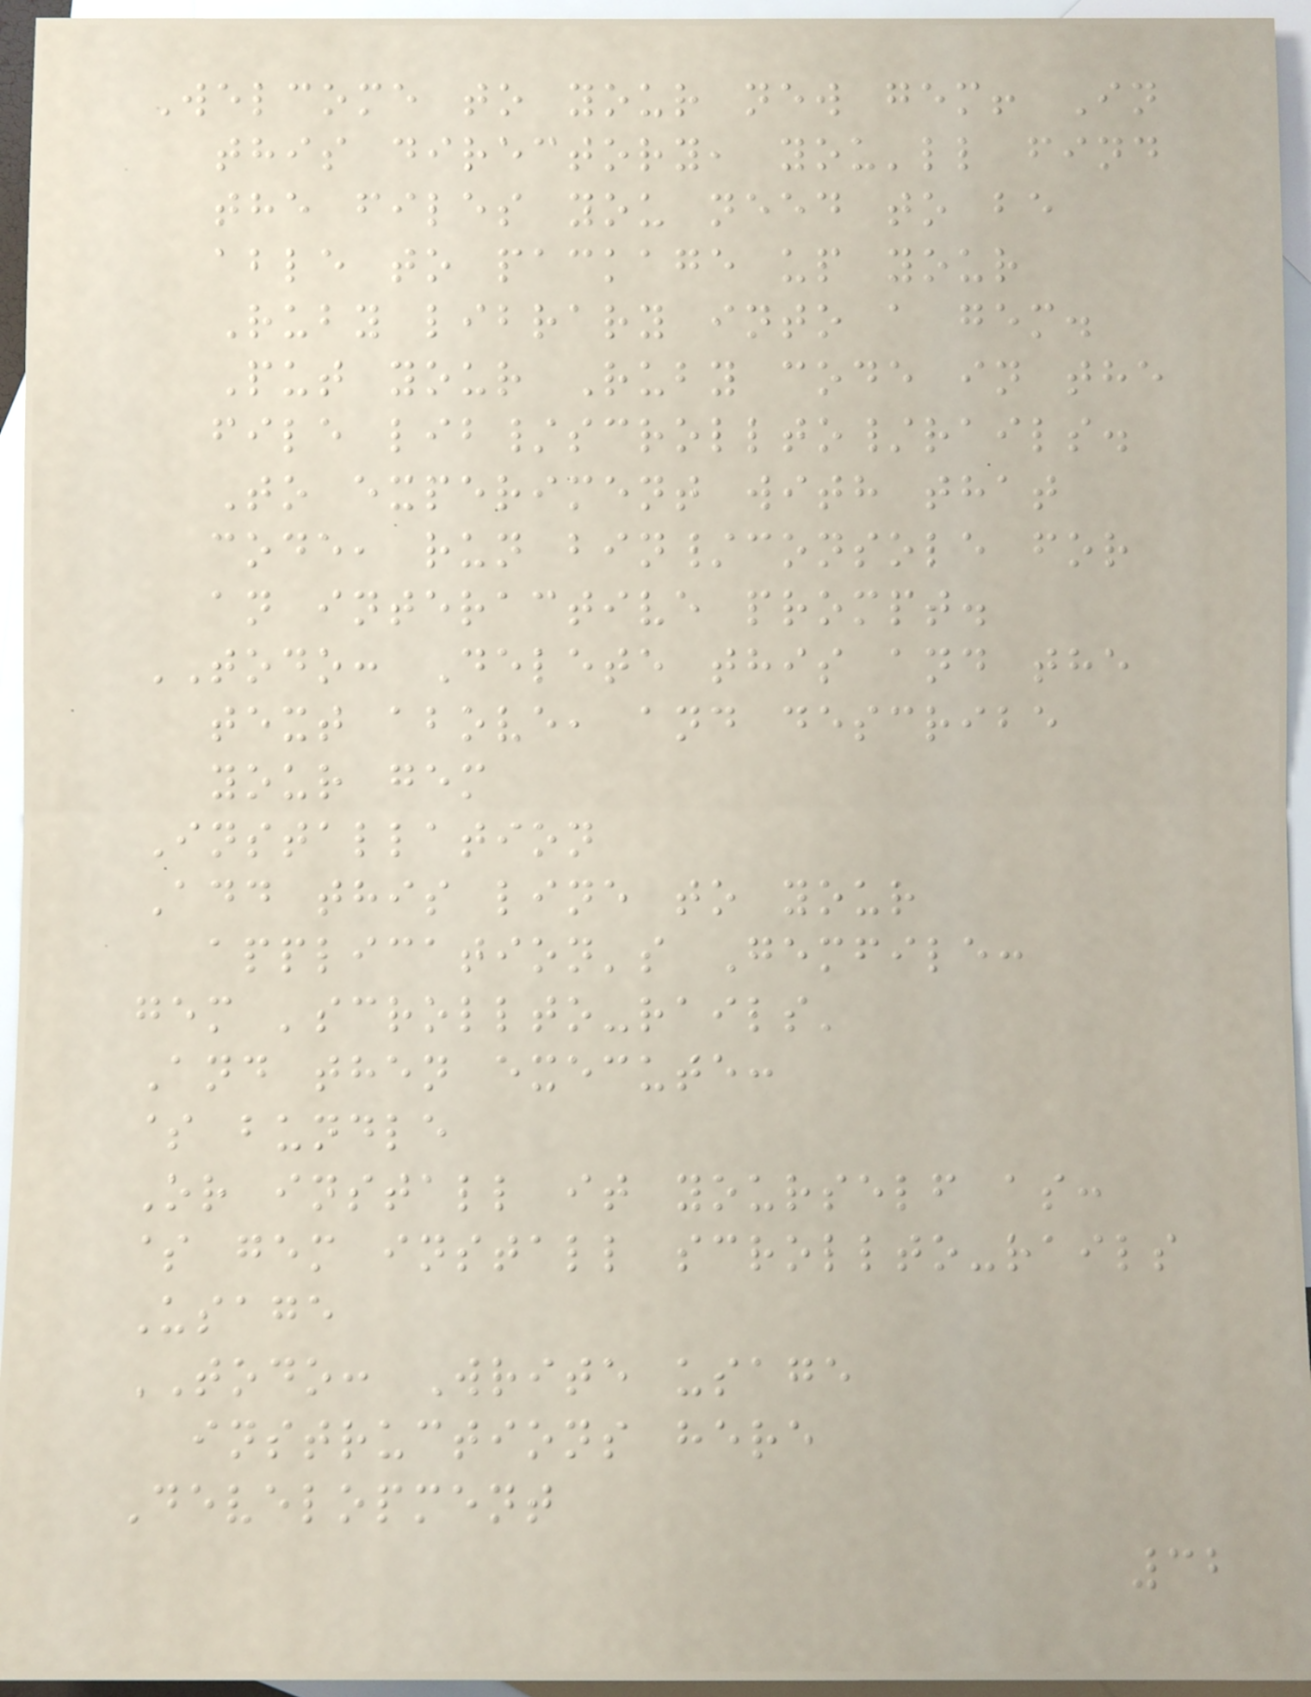Welcome to your new gem! In
this directory, you'll find
the files you need to be
able to package up your
Ruby library into a gem.
Put your Ruby code in the
file lib/scrollto/rails.
To experiment with that
code, run bin/console for
an interactive prompt.
TODO: Delete this and the
text above, and describe
your gem
Installation
Add this line to your
application's Gemfile:
gem 'scrollto-rails'
And then execute:
$ bundle
Or install it yourself as:
$ gem install scrollto-rails
Usage
TODO: Write usage
instructions here
Development
32
